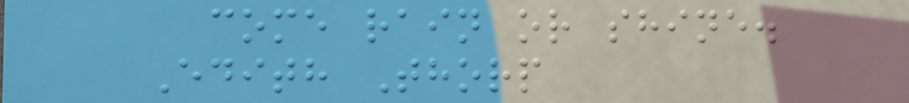come rain or shine.
Edith Thorp
